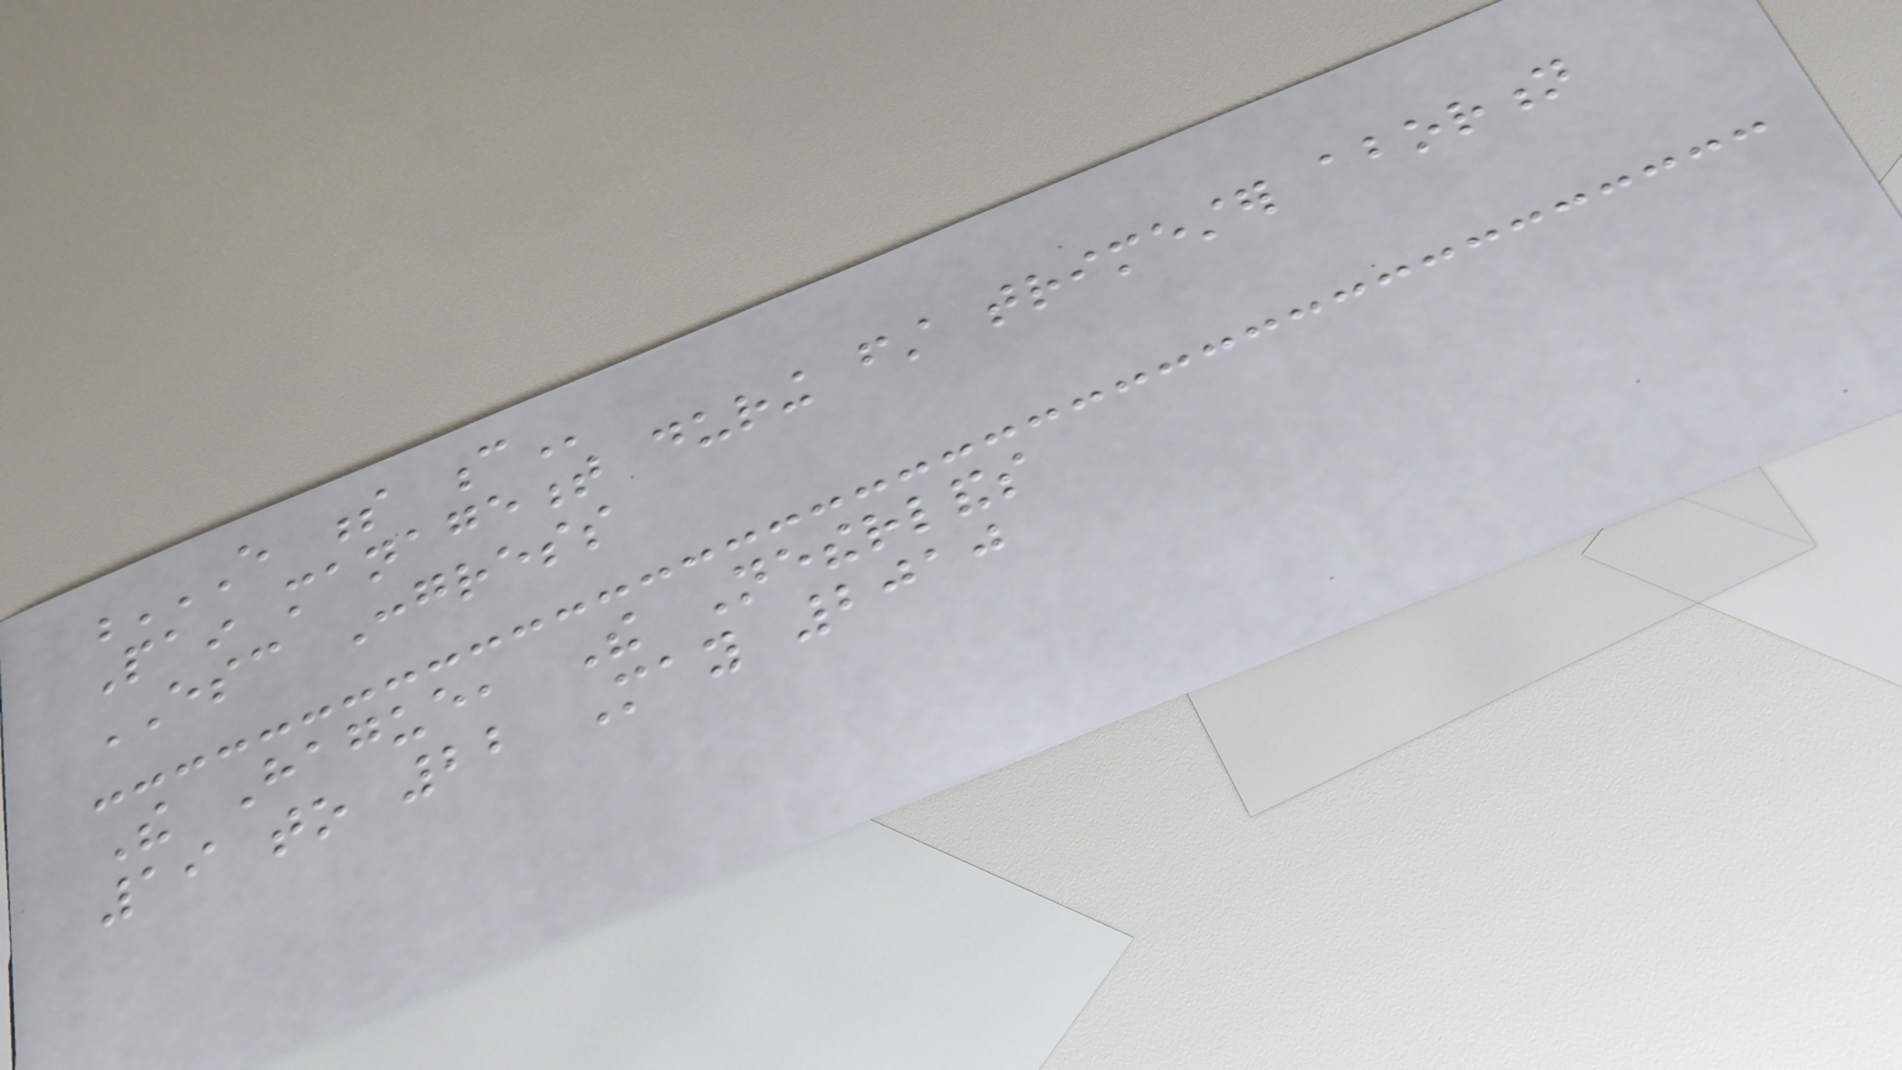E S C
Pain management during first trimester abortion
ESC Congress
The Hague, The Netherlands
19 to 22 May 2010
